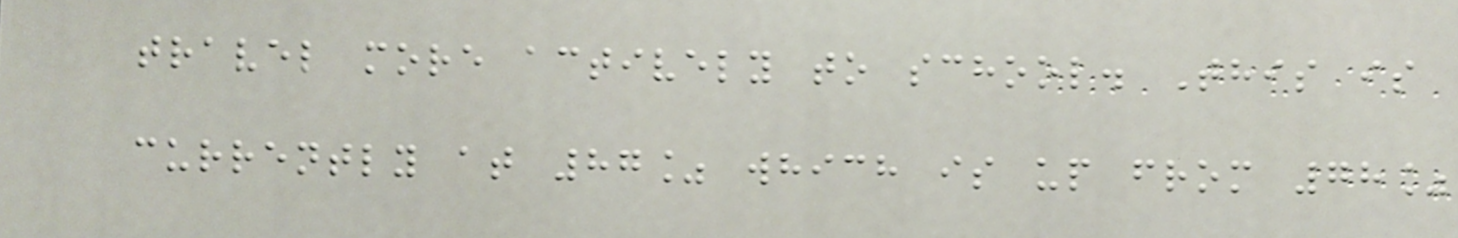travel more actively to school. This is
currently at 87% which is up from 78%
